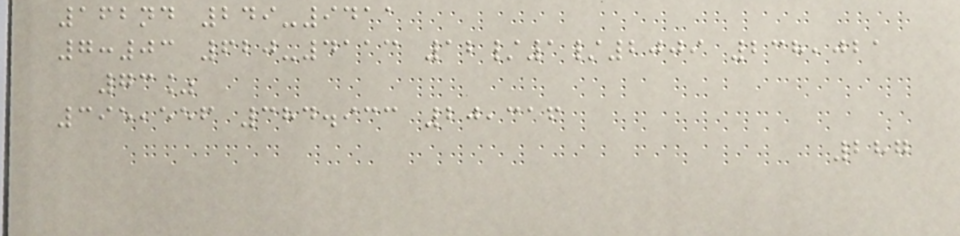162nd 249-9411
7:03 620-4113 12/1/2009 238,021
73%
395,556 384.933 20,316
287
